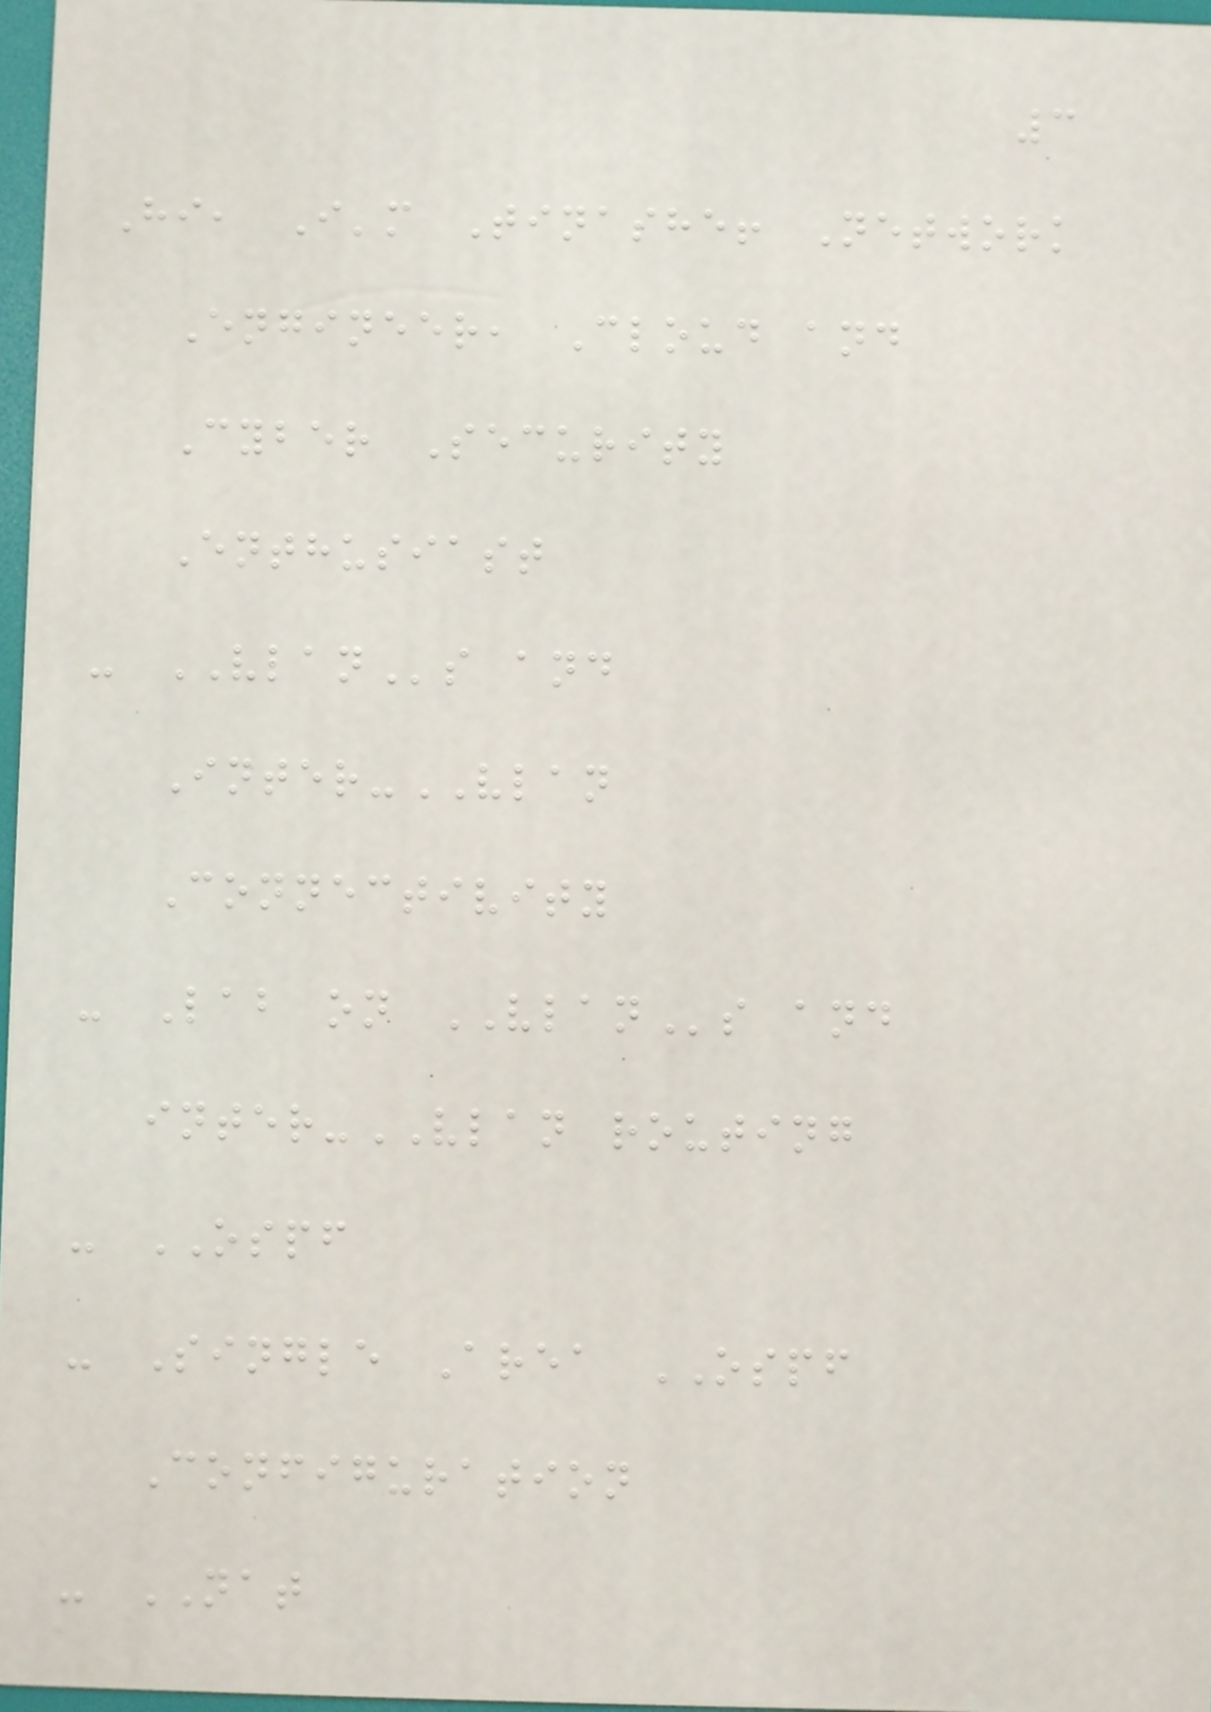3
Hi, I'm Tinashe! Network
Engineer, Cloud and
Cyber Security
Enthusiast
- VLANs and
Inter-VLAN
Connectivity
- Lab on VLANs and
inter-VLAN routing
- OSPF
- Single Area OSPF
Configuration
- NAT
